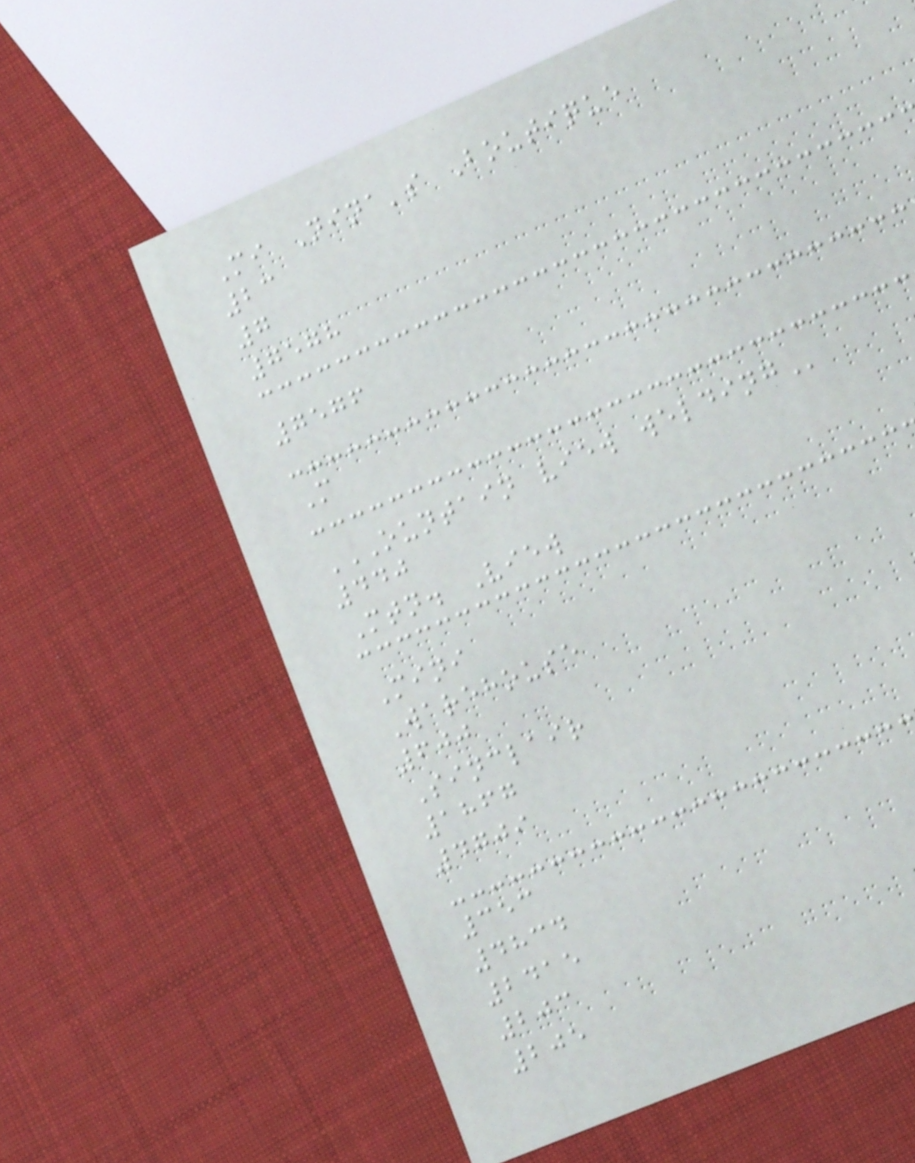Mi Nina's Boutique
23
7
7578
7576
M
OUNTAIN VIEW WELDING
440
Mtn. View
Mini
Warehouse
600
Sinclair
1867
4709
353
4834
2415
203
205
